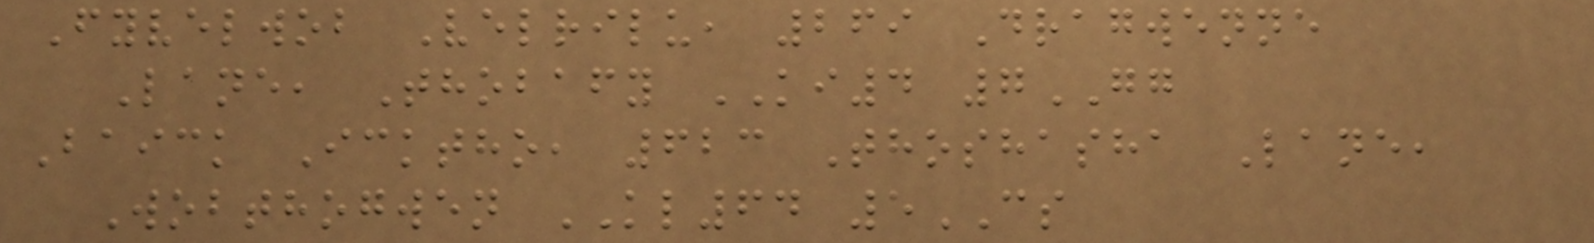Fyvelwob Velrilu, 269 Dragwenne
Lane, Thobafy KI4 7GG
Baick Icktho, 623 Thoshasha Lane,
Wobthogwen KL64 5CS
